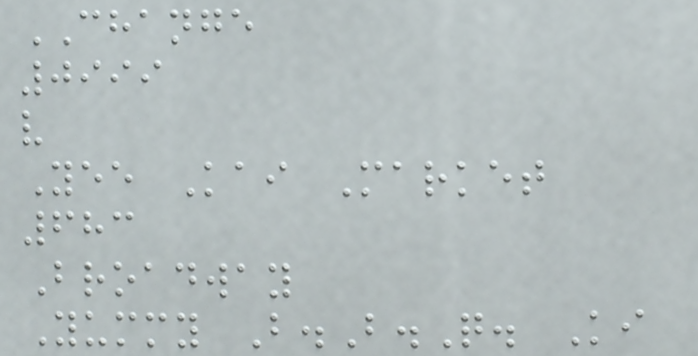CHANGE
0999
v
Yee Kai Market
683
Broadway
Yummy B.B.Q. Ki
